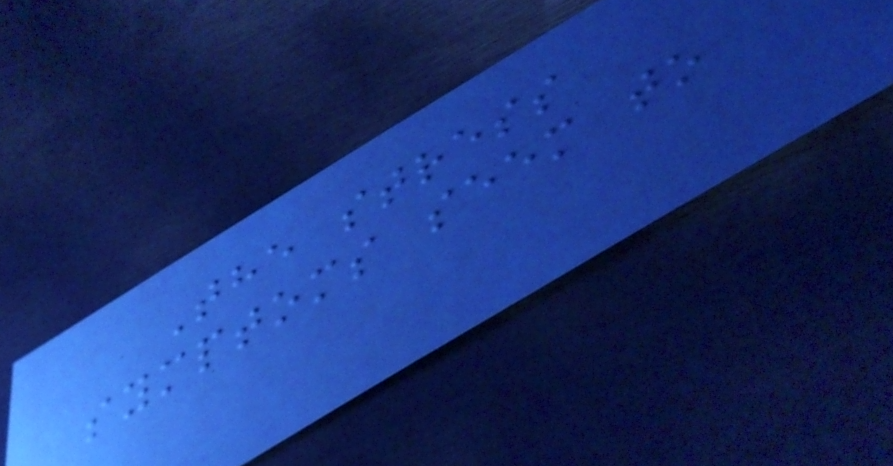The stress
symptoms seem to
